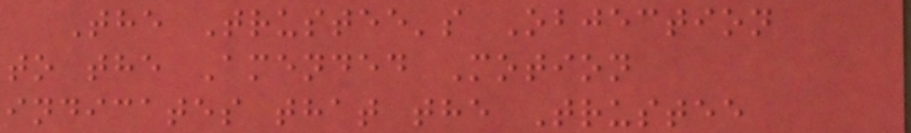The Trustee's Objection
to the Amended Motion
indicates that the Trustee
